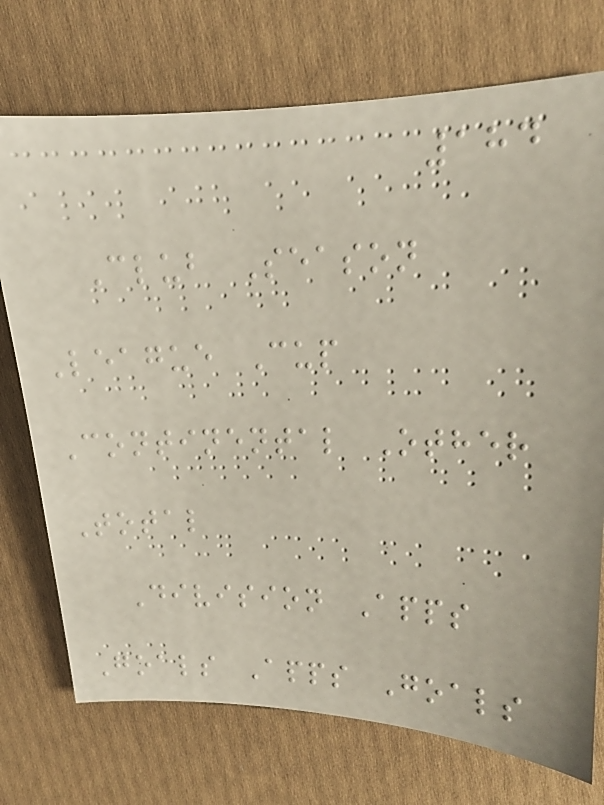184
Club Season
League Cup
Continental Other
Total
Division Apps
Goals Apps Goals
